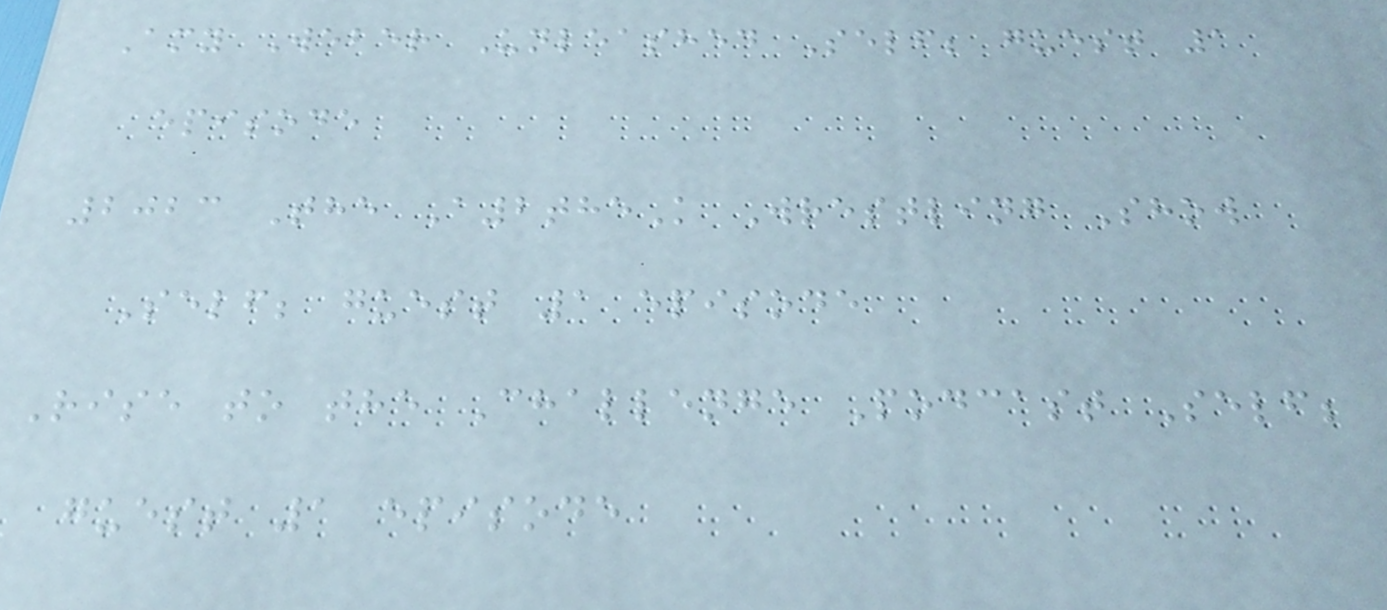Amy Weber Unleashed Self; guest 1
episode
2023 The A2theK Wrestling Show
Self; guest 1 episode
Rise to the Challenge Podcast Self;
guest 1 episode
